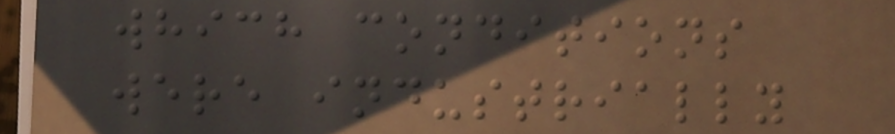which conditions
were industrially
